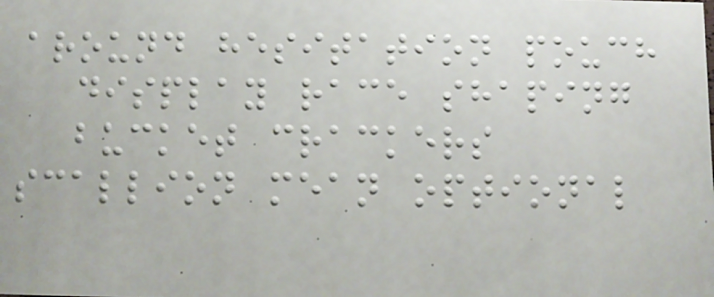around hesitation pouch
display race shaping
bucket crackers
scallion mean optional
